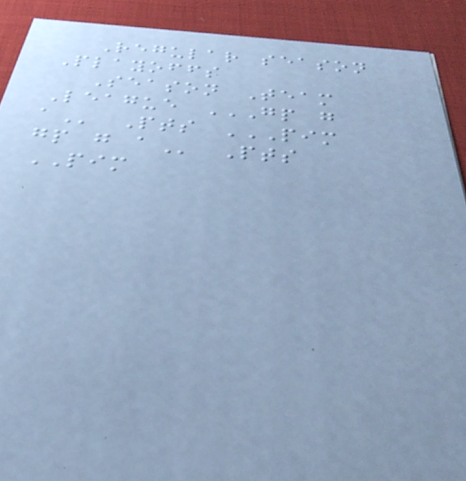Regular season
Playoffs
Season Team
League GP G
A Pts PIM
GP G A Pts
PIM
